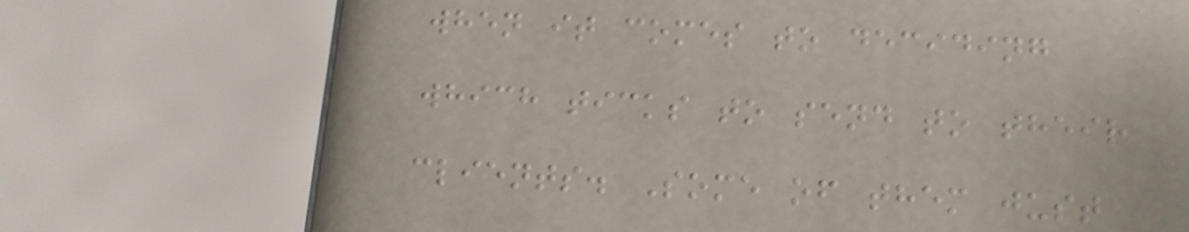when it comes to deciding
which ticks to send to their
clients. Some of them just
